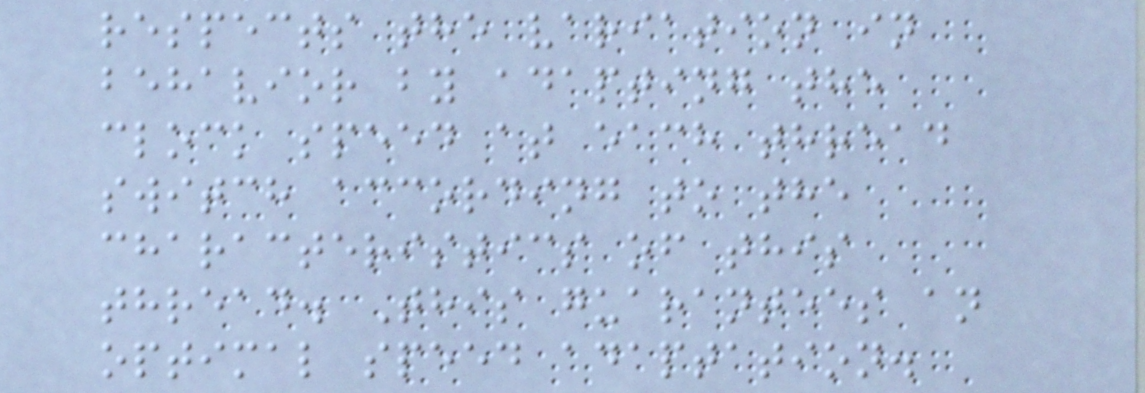respects the variation in
behavior by adapting the
clock speed at each thread
switch according to the
characteristics of this
thread. This guarantees an
optimal speed adaptation.
